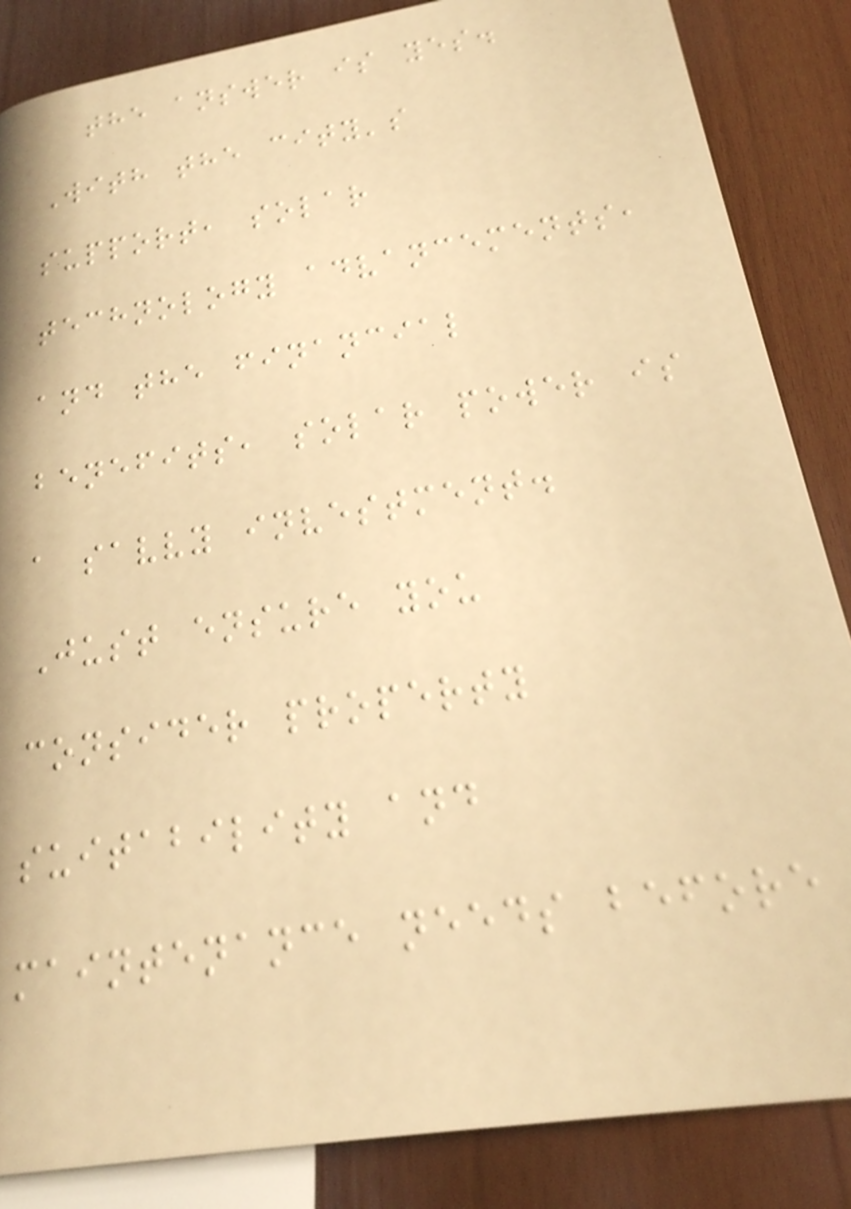the answer is yes.
With the city's
support, solar
technology advancements,
and the financial
benefits, solar power is
a savvy investment.
Just ensure you
consider property
suitability and
maintenance needs before
